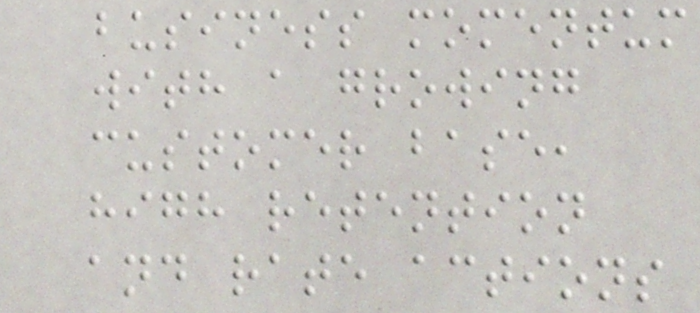business momentum
with a growing
customer base,
high retention
and rate actions
